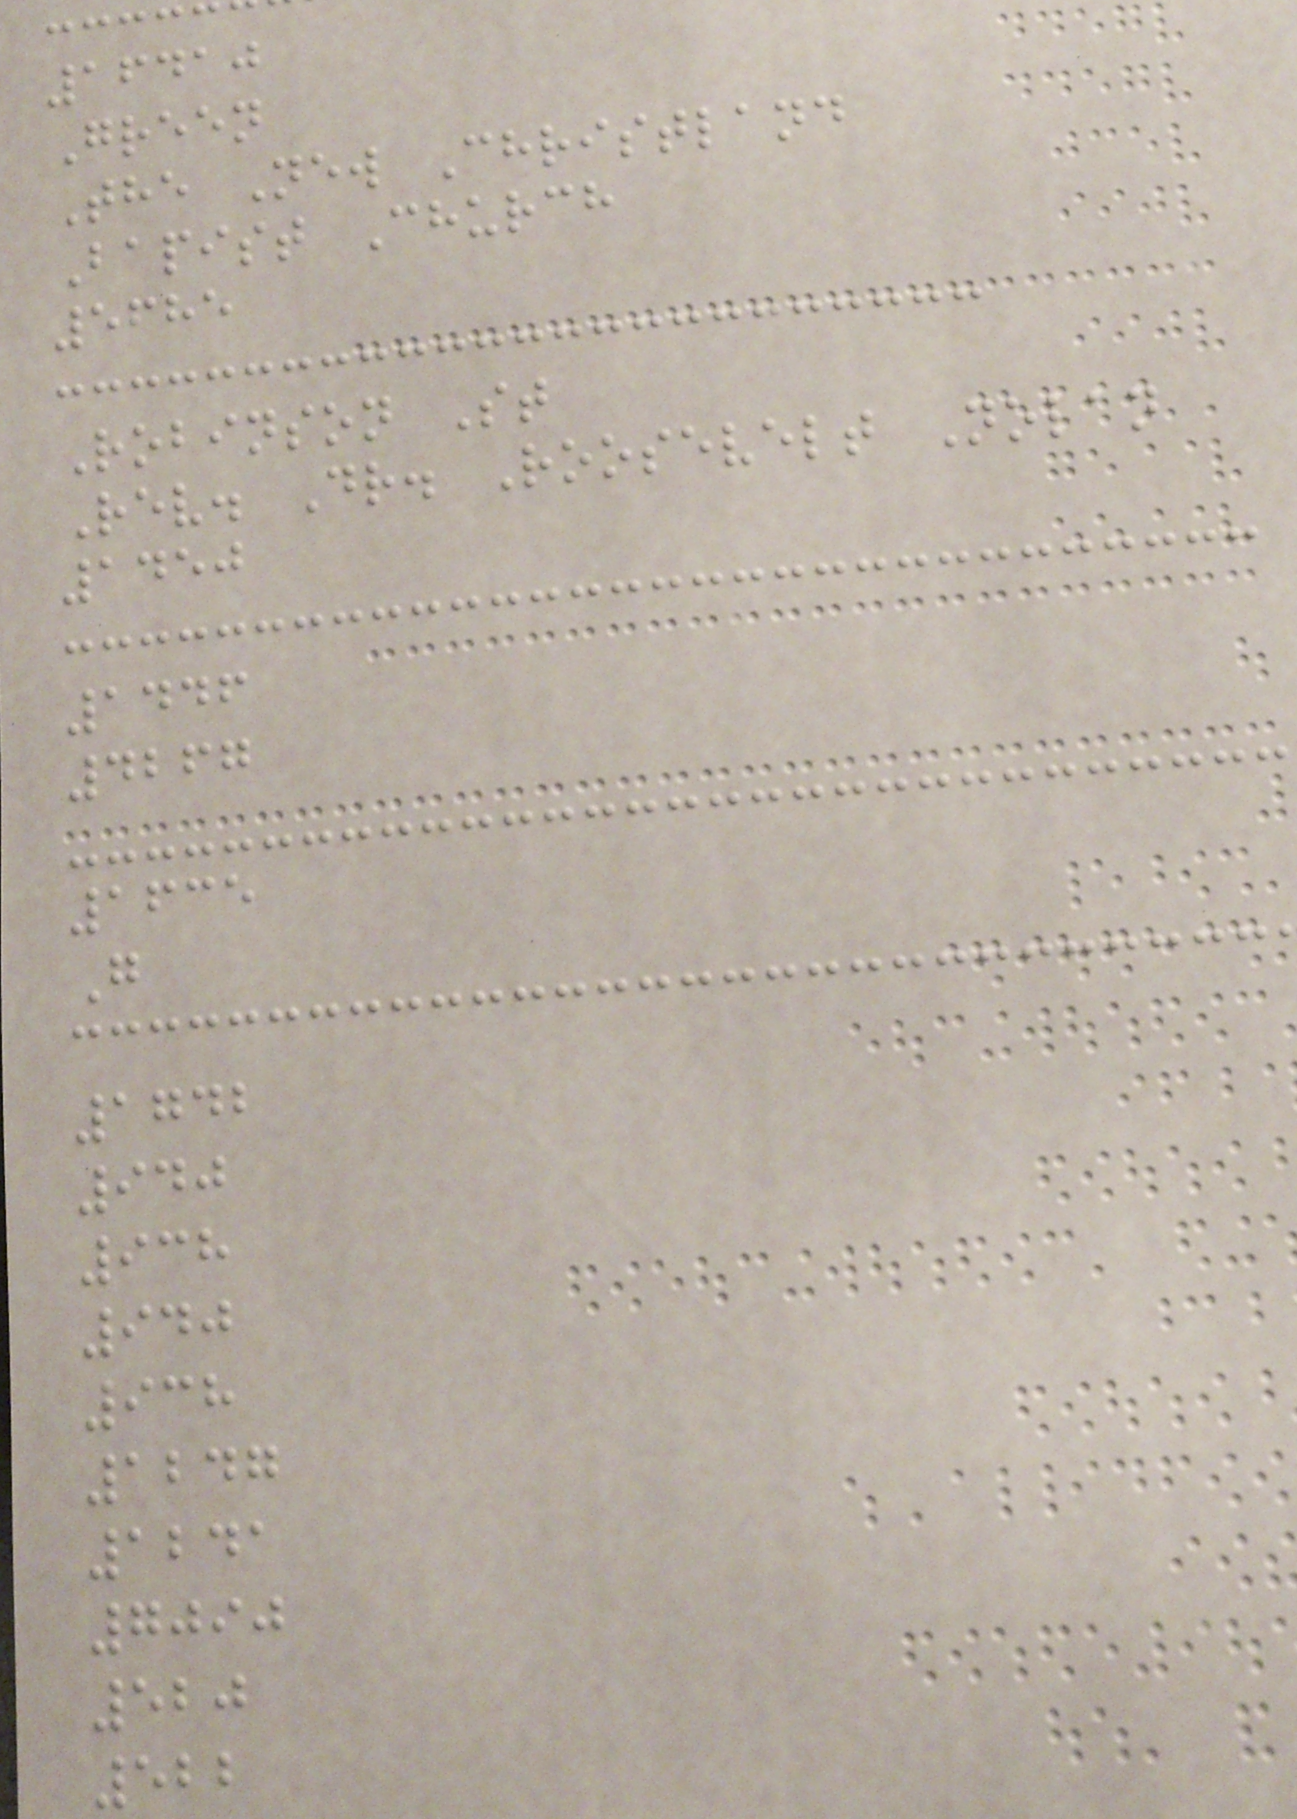16410
Green
The New Christland
Bapist Church
5685
Robinson St
Rev. Dr. Roosevelt Nolan
1450
1446
4267
1635
G
1742
940
938
940
938
1247
1241
7090
520
522
